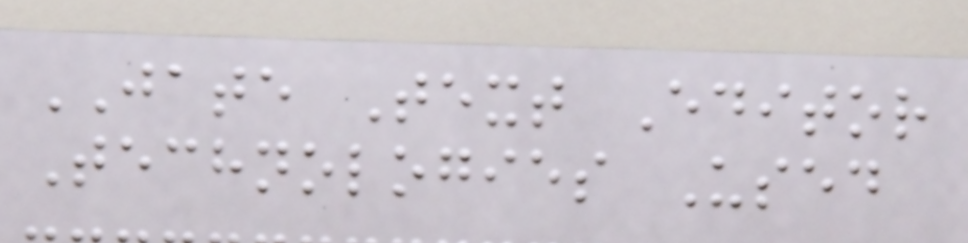JATE Text Editor
Technologies Used
